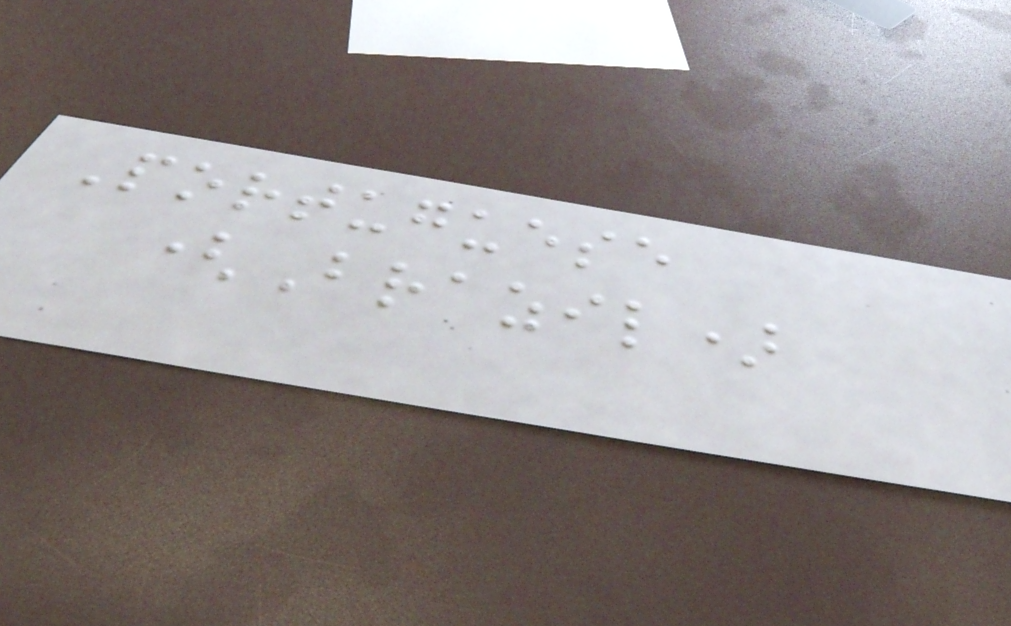Portuguese
(Brazil)
